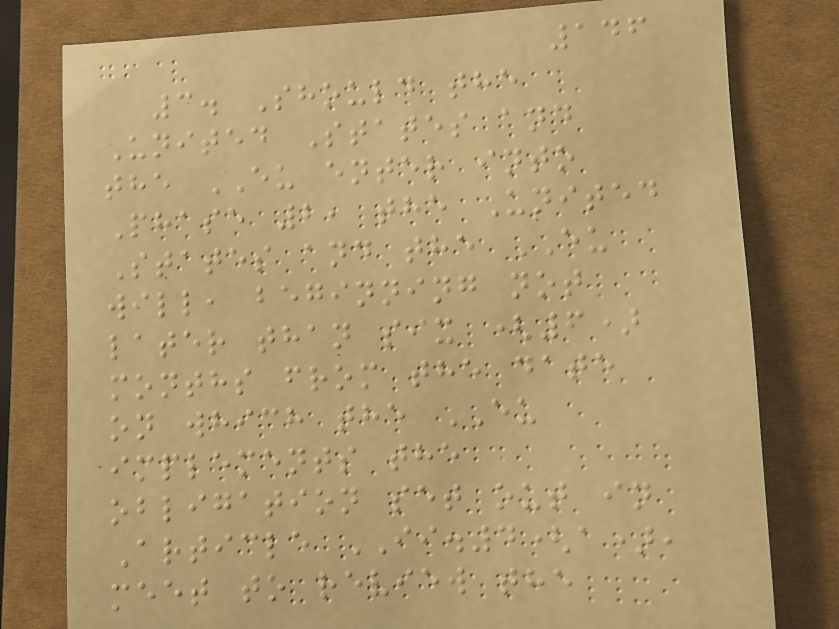146
3. Should the
United States and
the EU enter into
Phase 2, the United
States and the EU
will, beginning not
later than six (6)
months from the date
on which the EU
implements the
obligation set out in
Article II.4(a),
meet to review the
